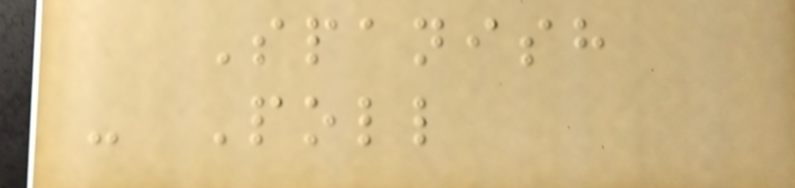Spanish
- Poll
